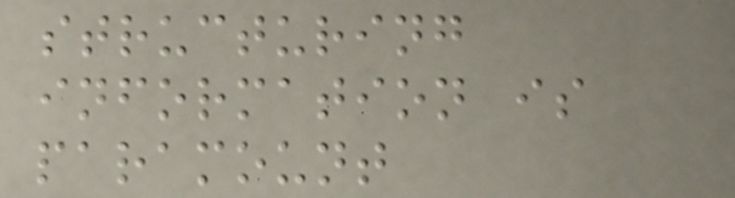structuring
information is
paramount
